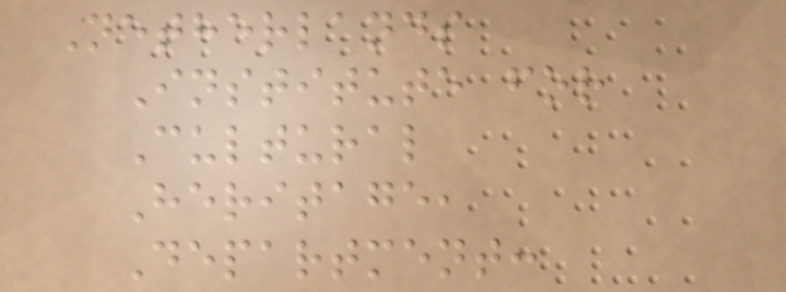Netherlands
Institute for
Cultural
Heritage,
Department:
